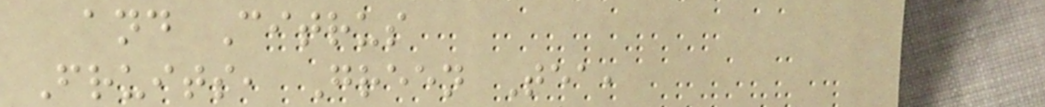and Citrus
Fruits, Green Tea,
